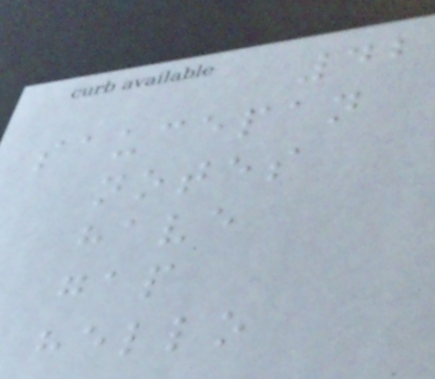42
saucepan
notes
have
gap
hello
